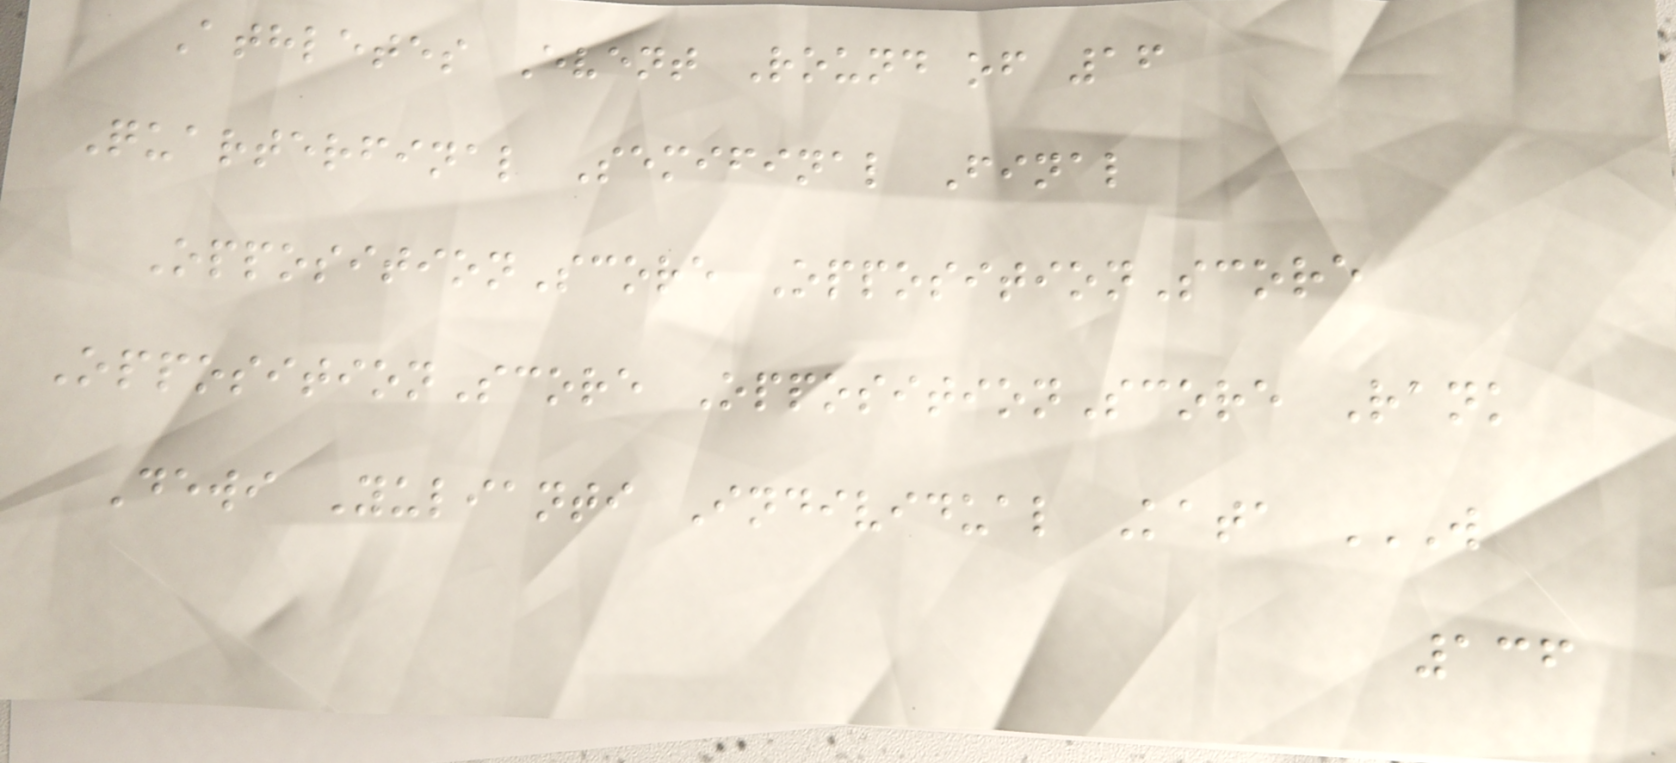Athletes Event Round of 16
Quarterfinal Semifinal Final
OppositionScore OppositionScore
OppositionScore OppositionScore Rank
Dewi Yulianti Individual Kata W
136
